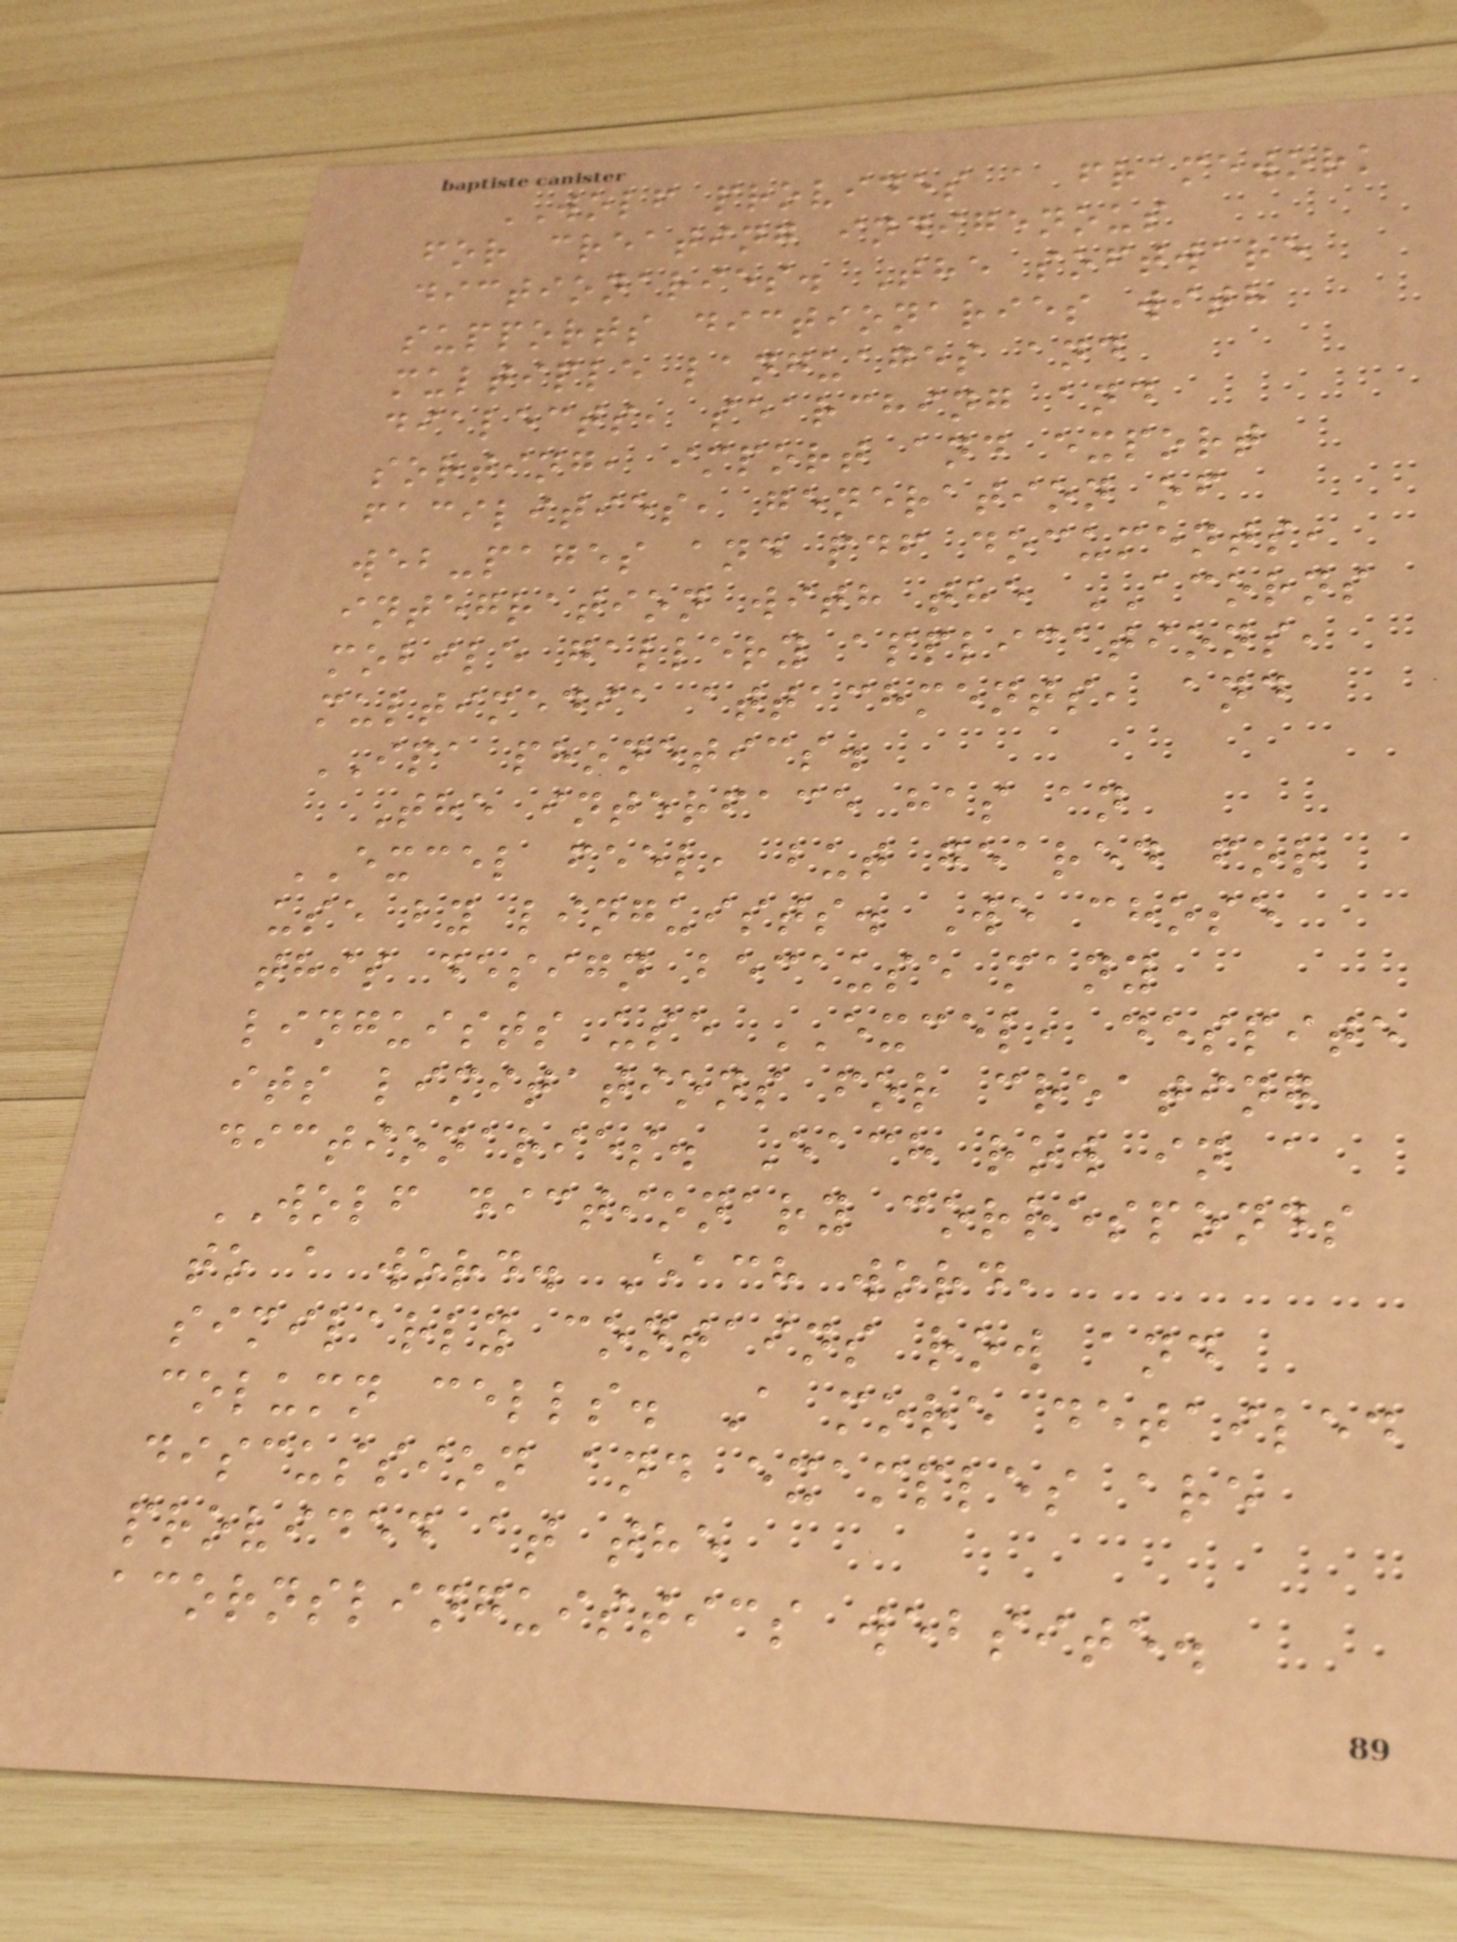WOLF provides a framework
for creating indigenous
dictionaries. The software
supports dictionaries with
multiple languages and
dialects, searching and
sorting, import and export
facilities, generation of
web-pages and pdf documents,
integration with the ACORNS
mobile gallery applications,
multimedia attachments, and
IPA phonetics.
The interface has an
EXCEL feel, but geared for
use by linguists. We chose
this design because many
linguists use EXCEL, despite
its limitations for creating
dictionaries. Each row in a
WOLF dictionary corresponds
to a word. Each word,
similarly contains row and
column cells. A more detailed
discussion and examples are
provided at the
acornslinguistics website.
